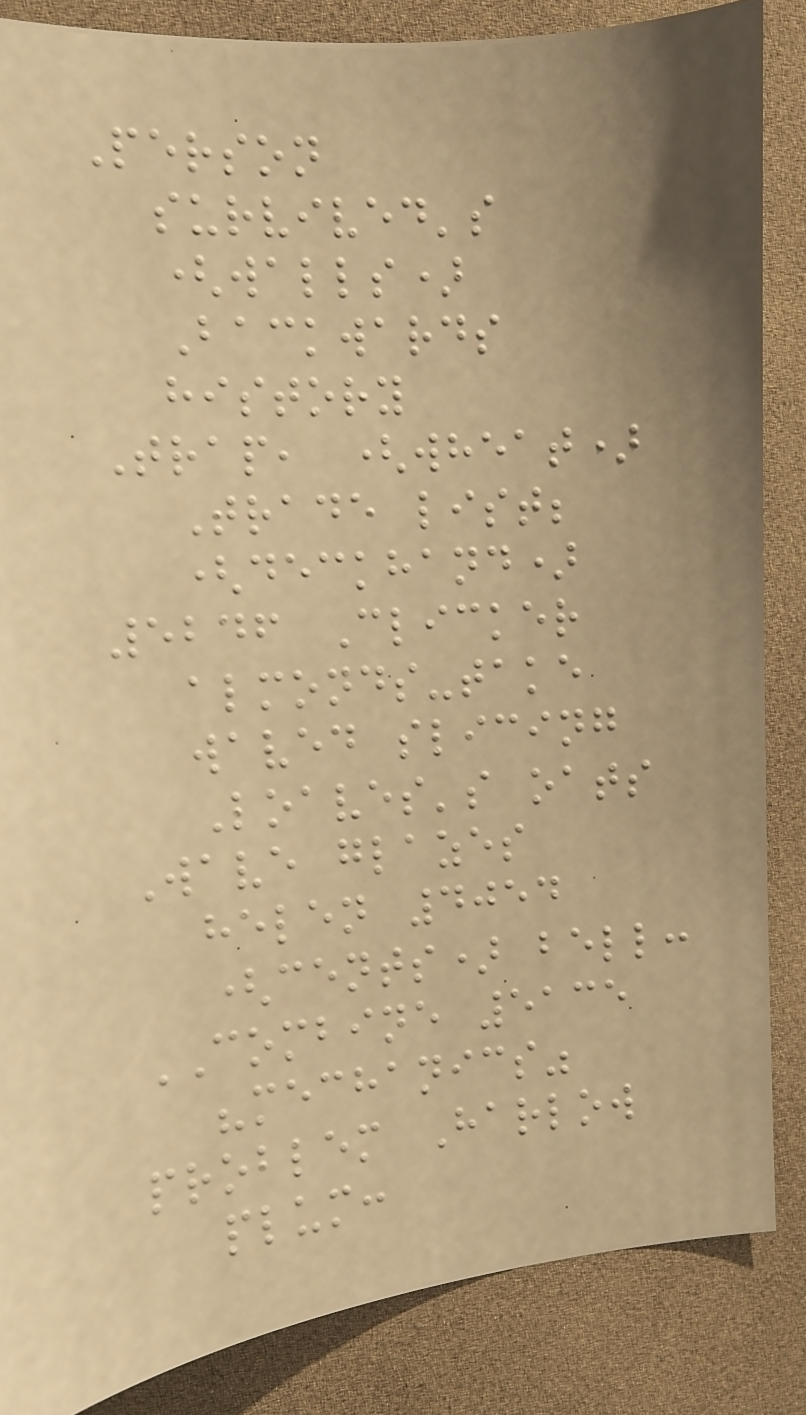Person
survived's
(walls)
Backwards
history
Trap, (wheat)
Trade list;
(deckhand)
5246 Clicker
almonds-take
waved slicing
Loaves's oats
Wave glazes
helen 4054
(cents) bell:
COMBINE 5135
"mechanics"
problem Harlow
plum:
